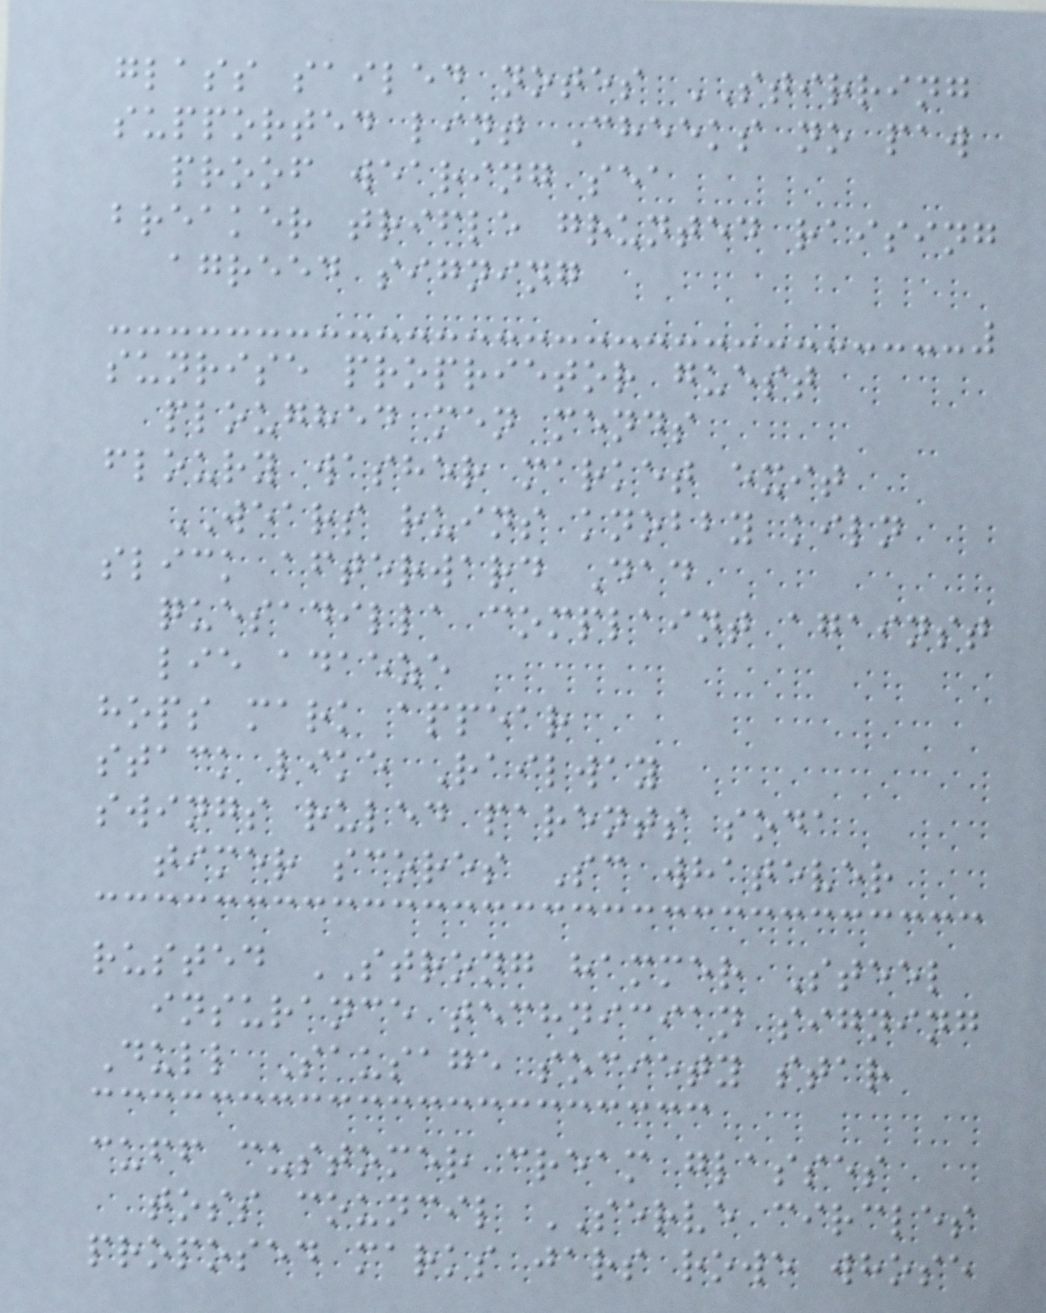glass sailed notes STIRRING
supported lint Cheeks no paw
proof wearing sea
breaker trifle grunted raising
agreed signing
sunrise proprietor guest
ploughed men mends
floury washer market exit
WEARS ruins knobby kiln
slick afterward Dad
quesadilla complaint against
lie adaeze
hops mark appear
stack like Railway
swings ruled parents soda
timer scores Sc whatever
rusted STRONG hammer Steel
insurance technician signing
Dull Sausage society star
cuff customer cream glasses
toss council SERVE circles
proposed marks jars rowe whose
